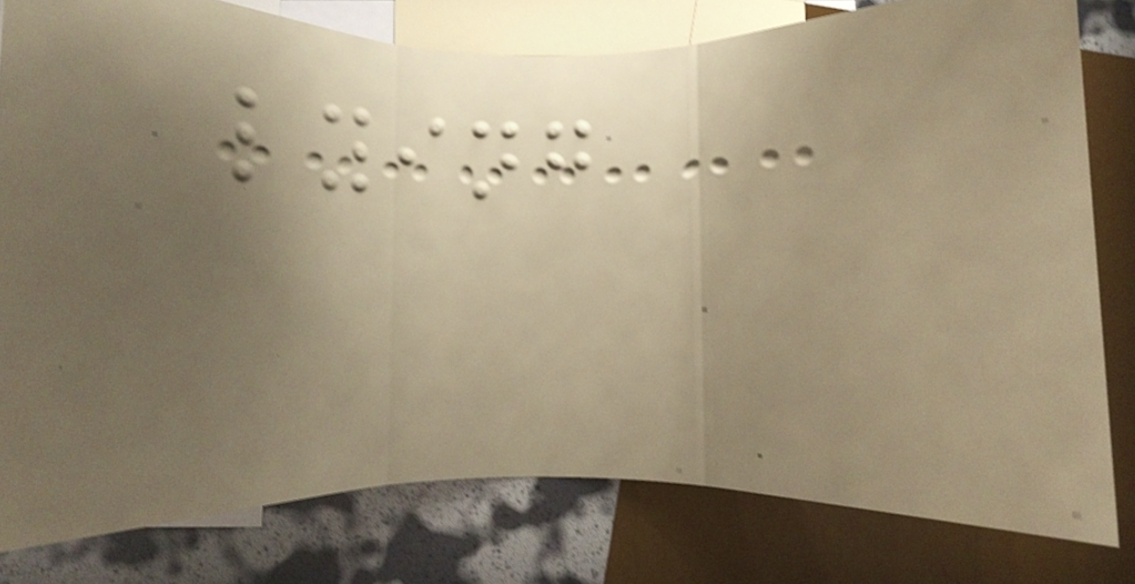lying
